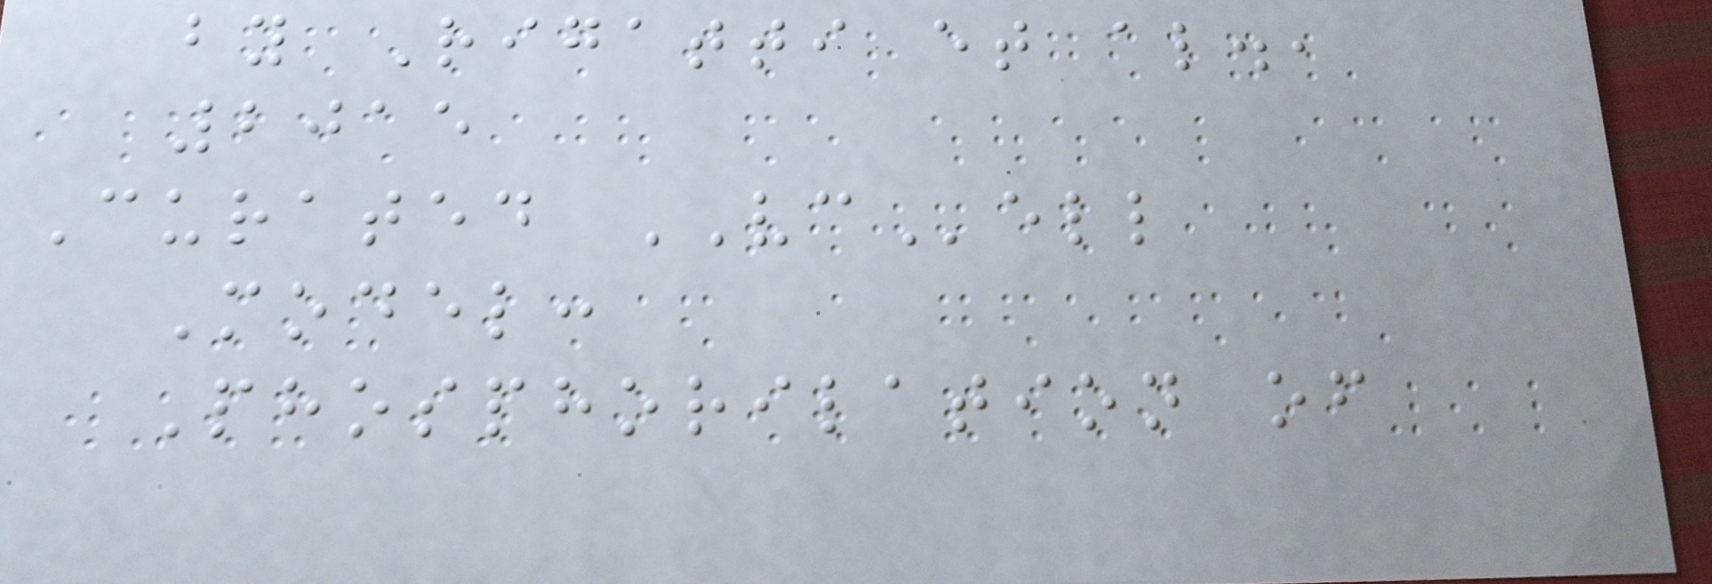by Rigatti et al.,
2015
Curated VCell
Model:
Phosphorilation of
